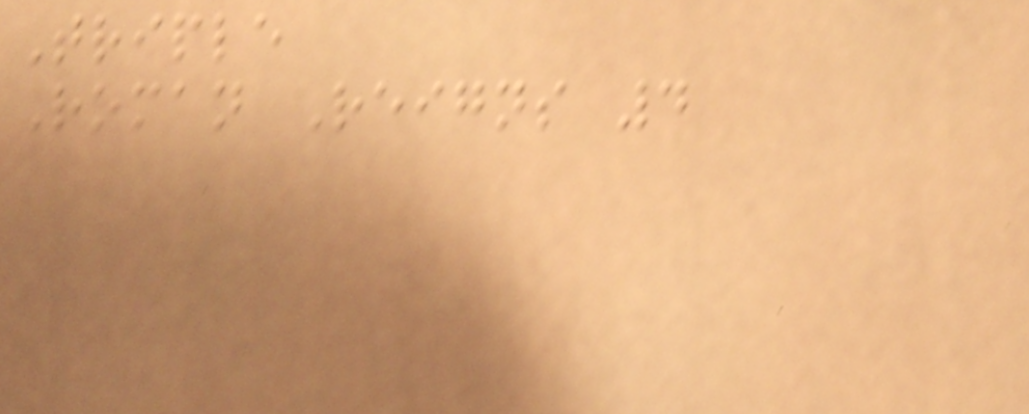Triple
Roman Reigns 4
